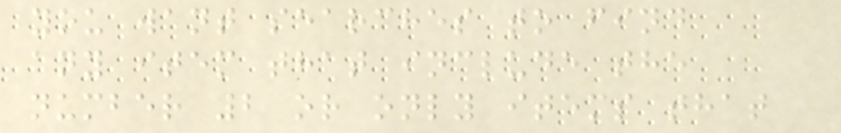you want searches to find
any item that include the
number 2 or only items that
